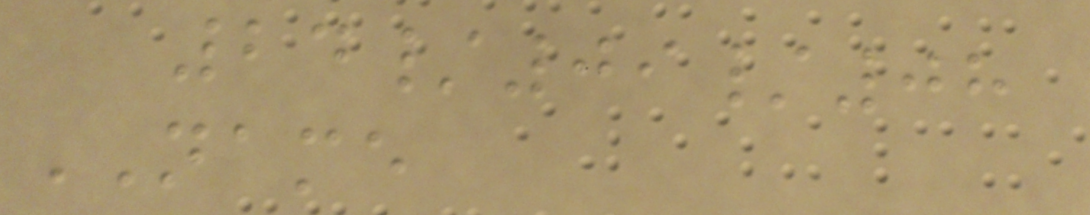24/09/08
NAME
